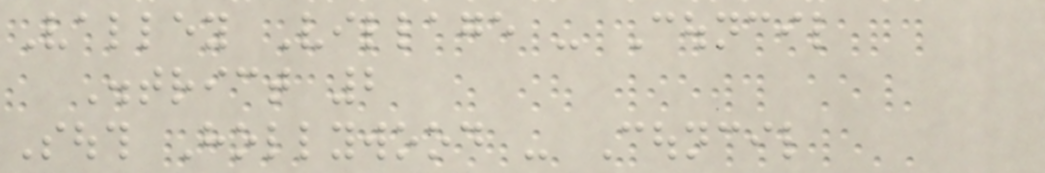Valley Village - Council
District 2
South Hollywood - Council
